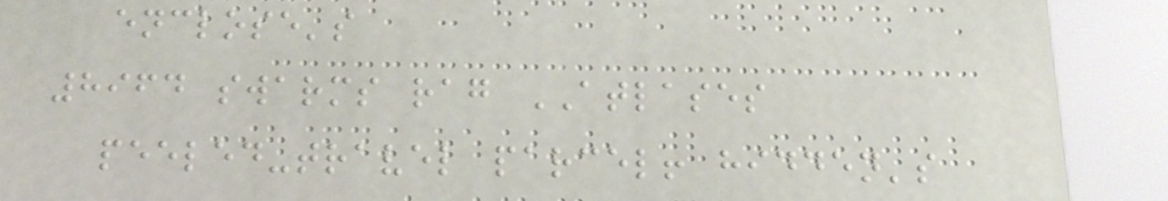enclose's
8964 swarms rag ATLASES
peeled-travel parcel! hidden's
